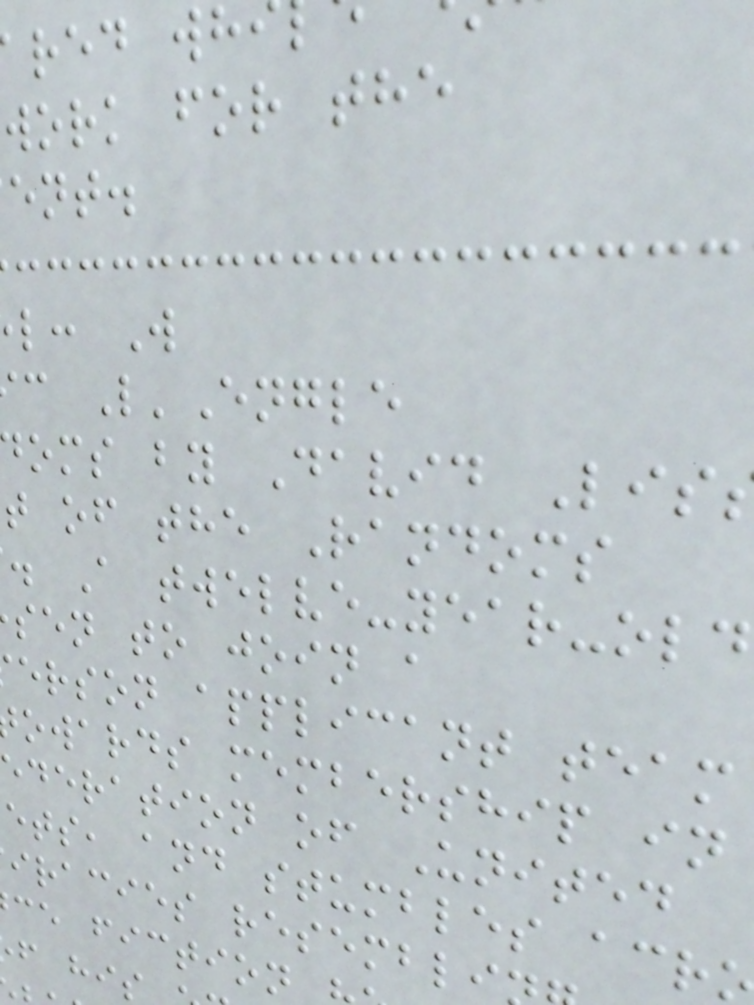work for the
ent.
l: W
c L'Engle
oms by David Lis
t of the Randoms
. A twelve-year-old
sen to join a
erson applicant team
owards membership in
ederation of United
ets, and stumbles acr
iracies resembli
ce fiction
